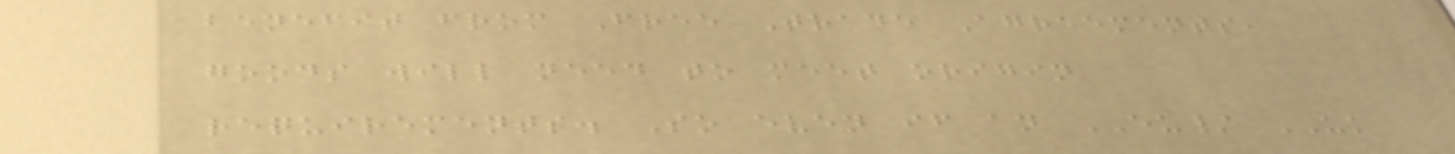benefit from Free Trade Agreements,
goods will need to meet origin
requirements. So even if an EU/ UK
